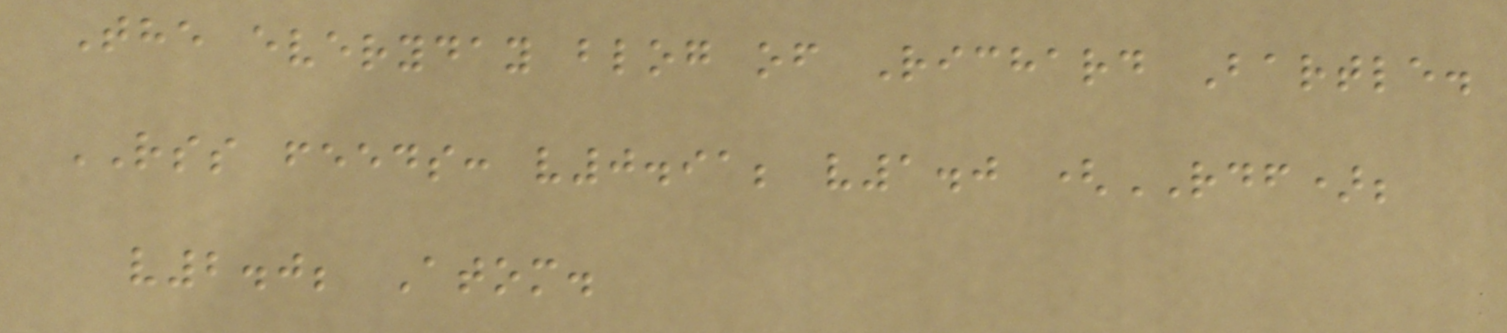The everyday blog of Richard Bartle.
RSS feeds: v0.91; v1.0 (RDF);
v2.0; Atom.
